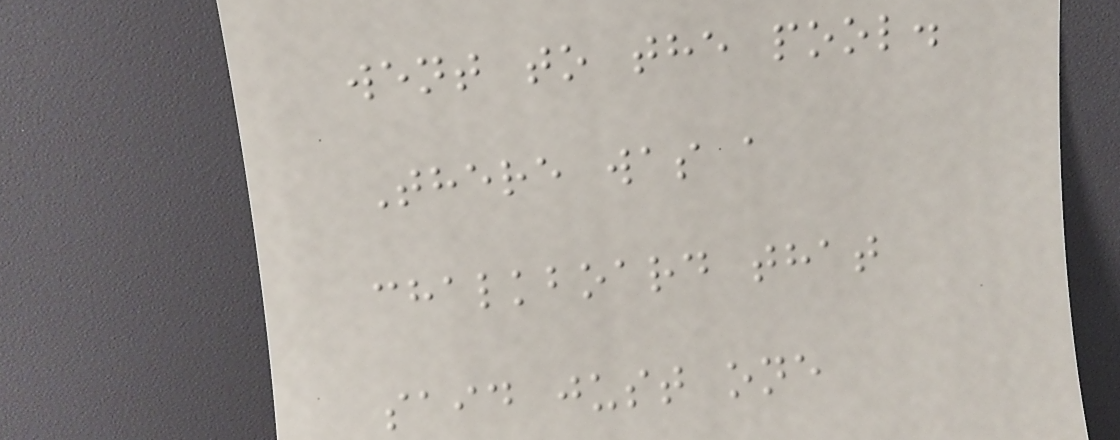went to the pool.
There was a
chalkboard that
said just one
